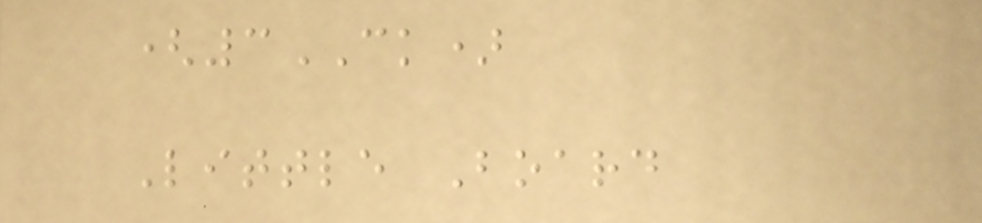(3CK)
Little Board
